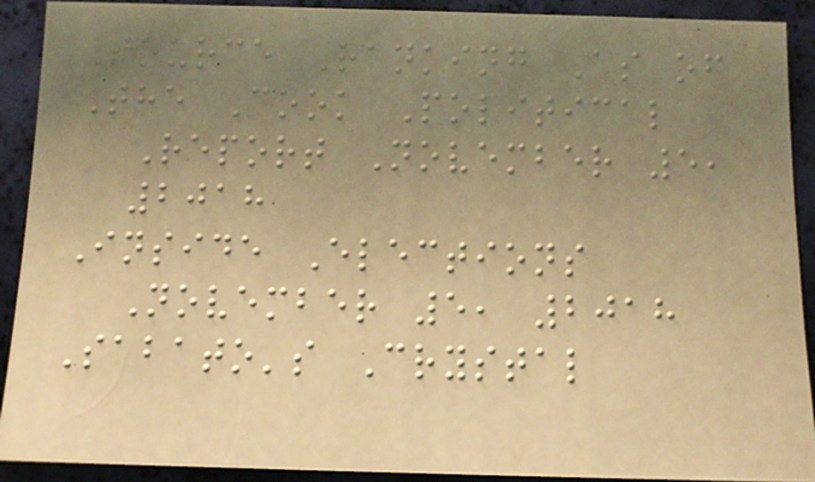Source Ranking As of
The Cook Political
Report November 5,
2018
Inside Elections
November 5, 2018
Sabato's Crystal
